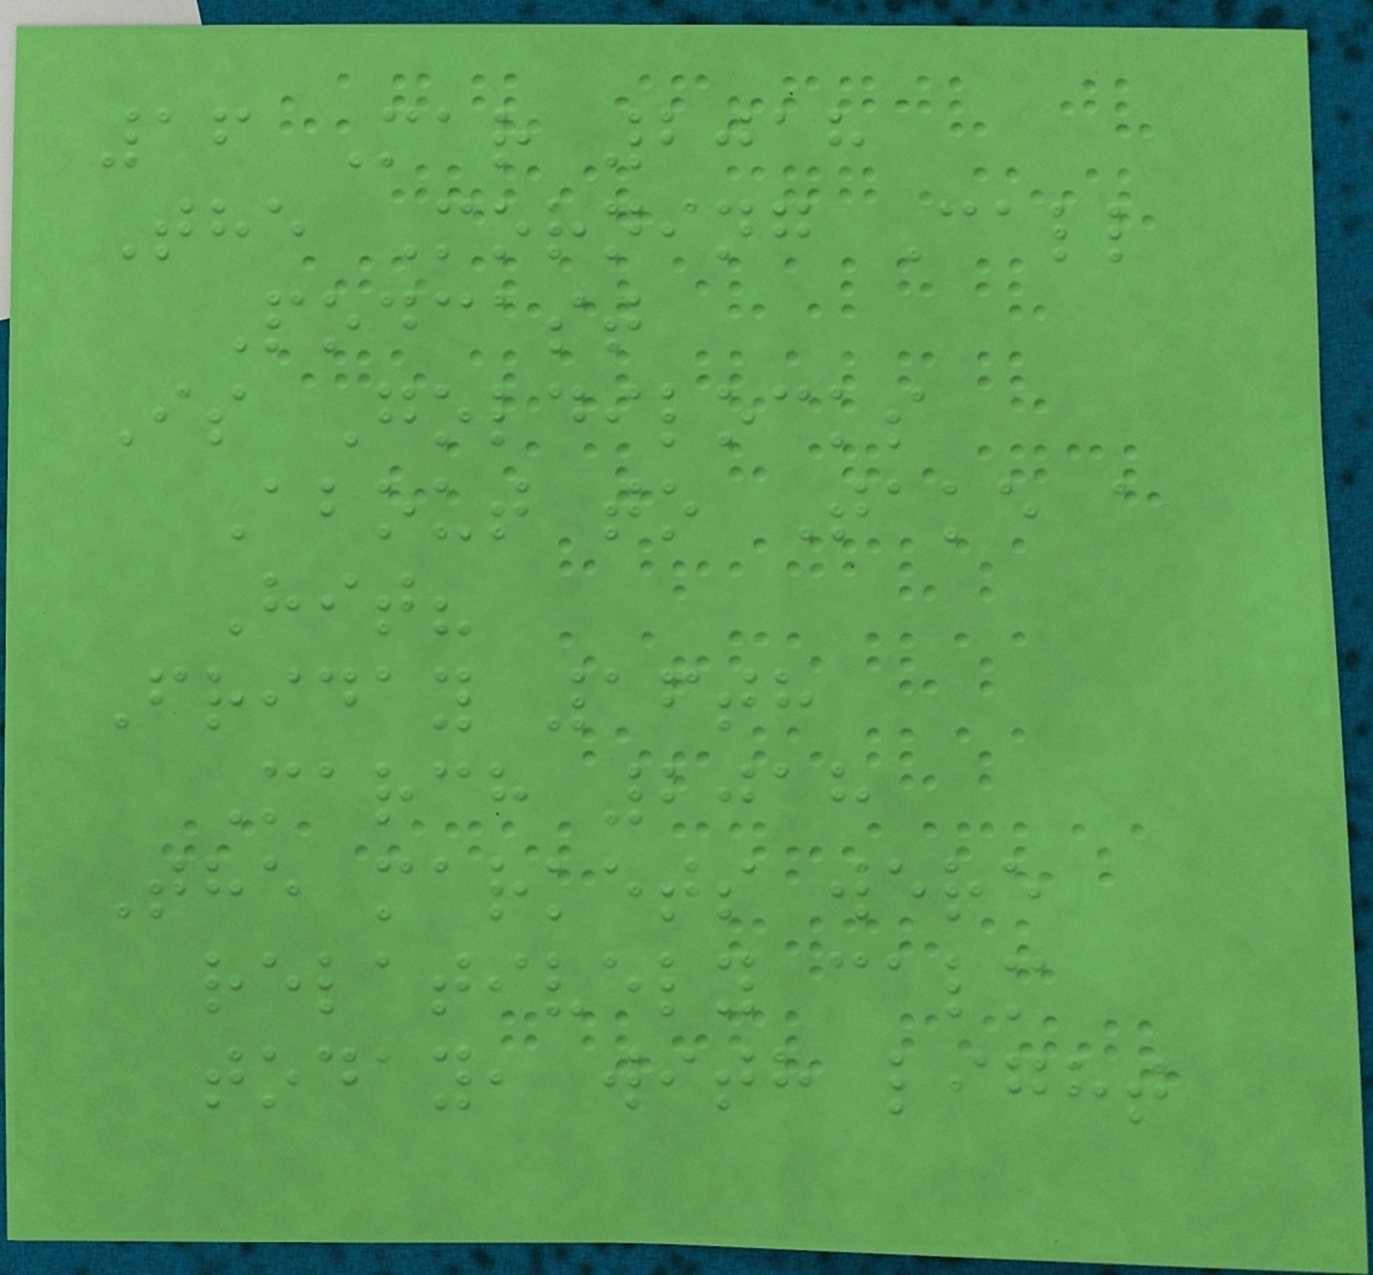16 Mar 2018
The Morning Call
Podcast
Is Goldilocks
About to Take a
Hit?
Friday 16th
March 2018
The markets were
relatively calm
today, with light
